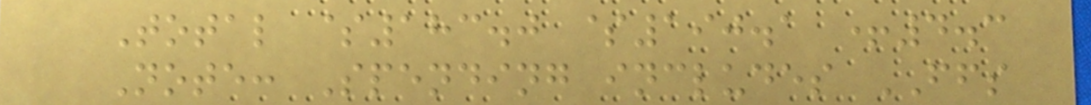Total $183.0 $190.1 +4.3
Note: Spending includes FFS
